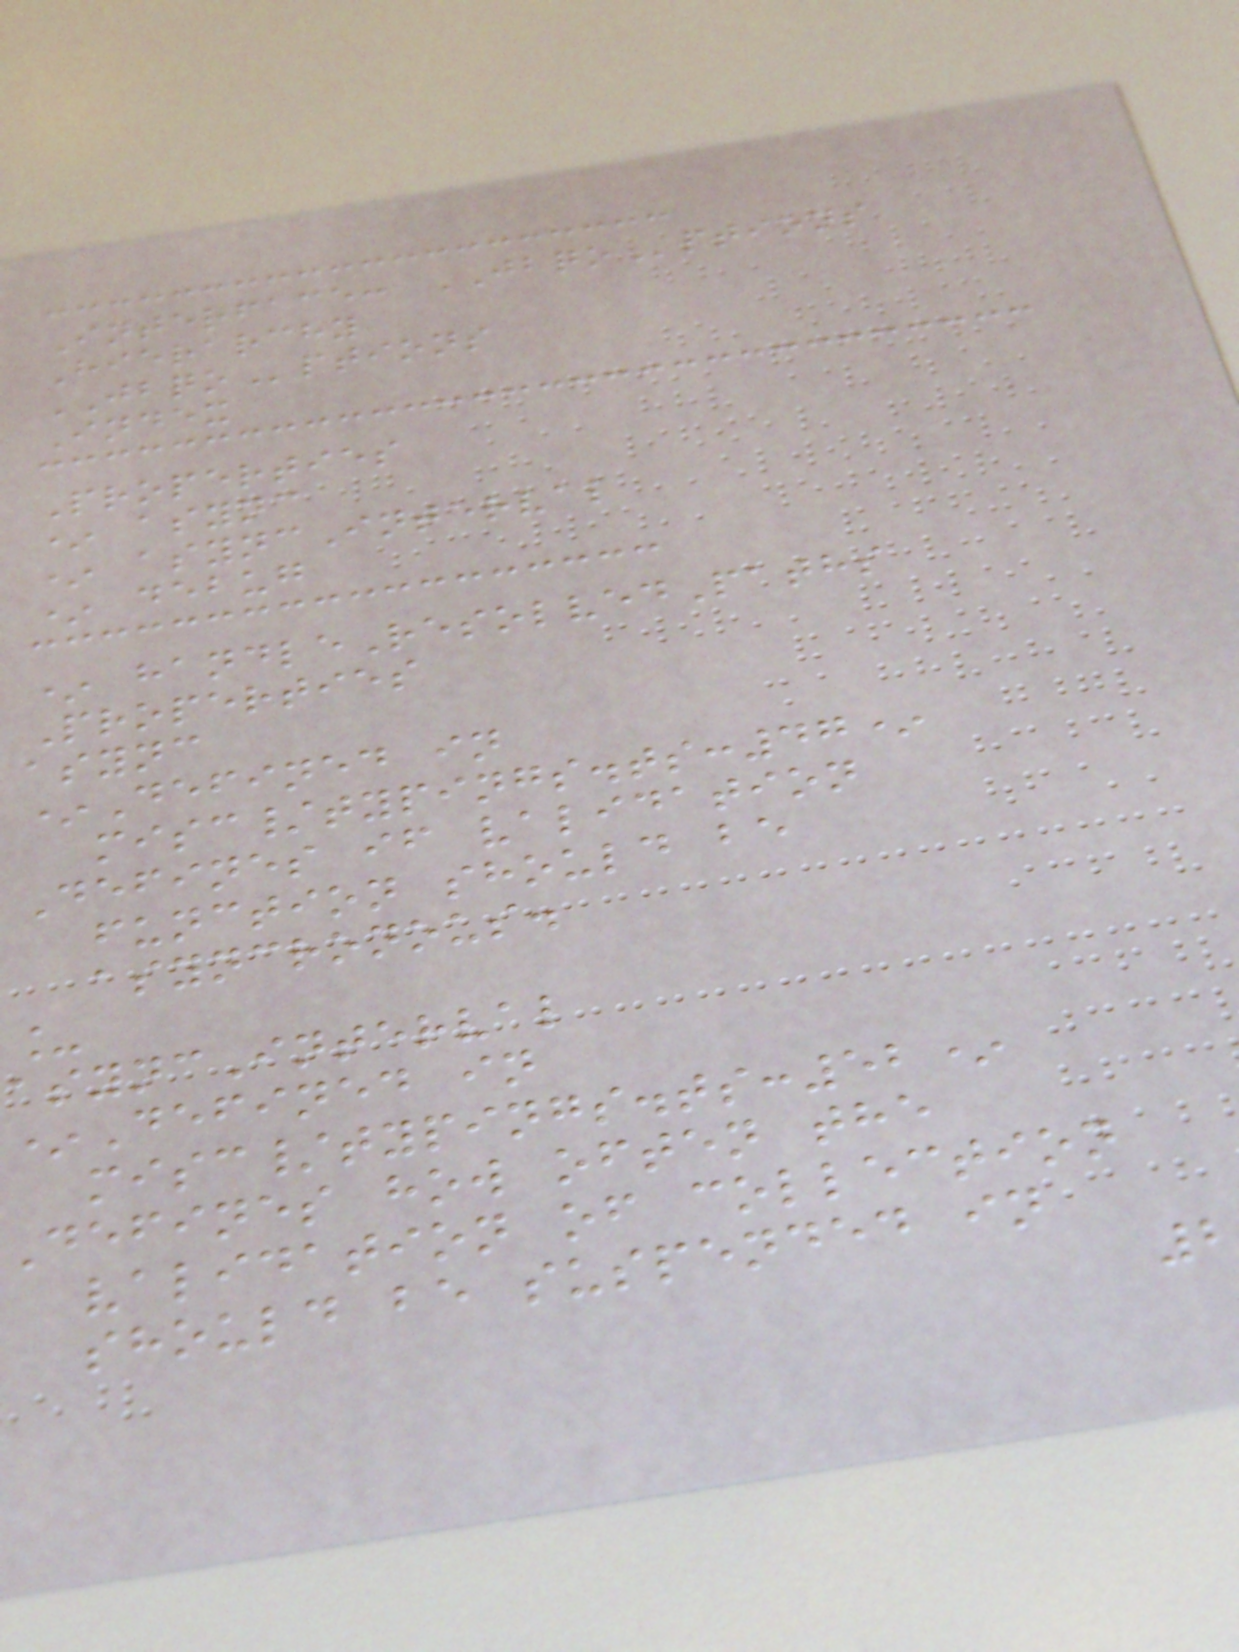Interface: JBQOptions
Hierarchy
JBQOptions
Index
Properties
* async
* asyncInterval
* debug
* handleResolvedPaths
Properties
async
*Defined in
misc/typings.ts:47*
Defines if validation
function should be
asyncronous.
_
asyncInterval
*Defined in
misc/typings.ts:52*
Defines how often the
validation of collection
should be suspended in
